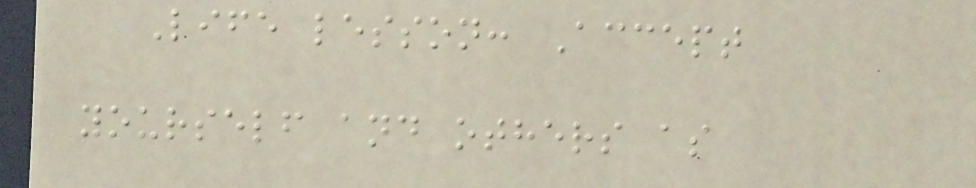Life lesson: Accept
yourself and others as
